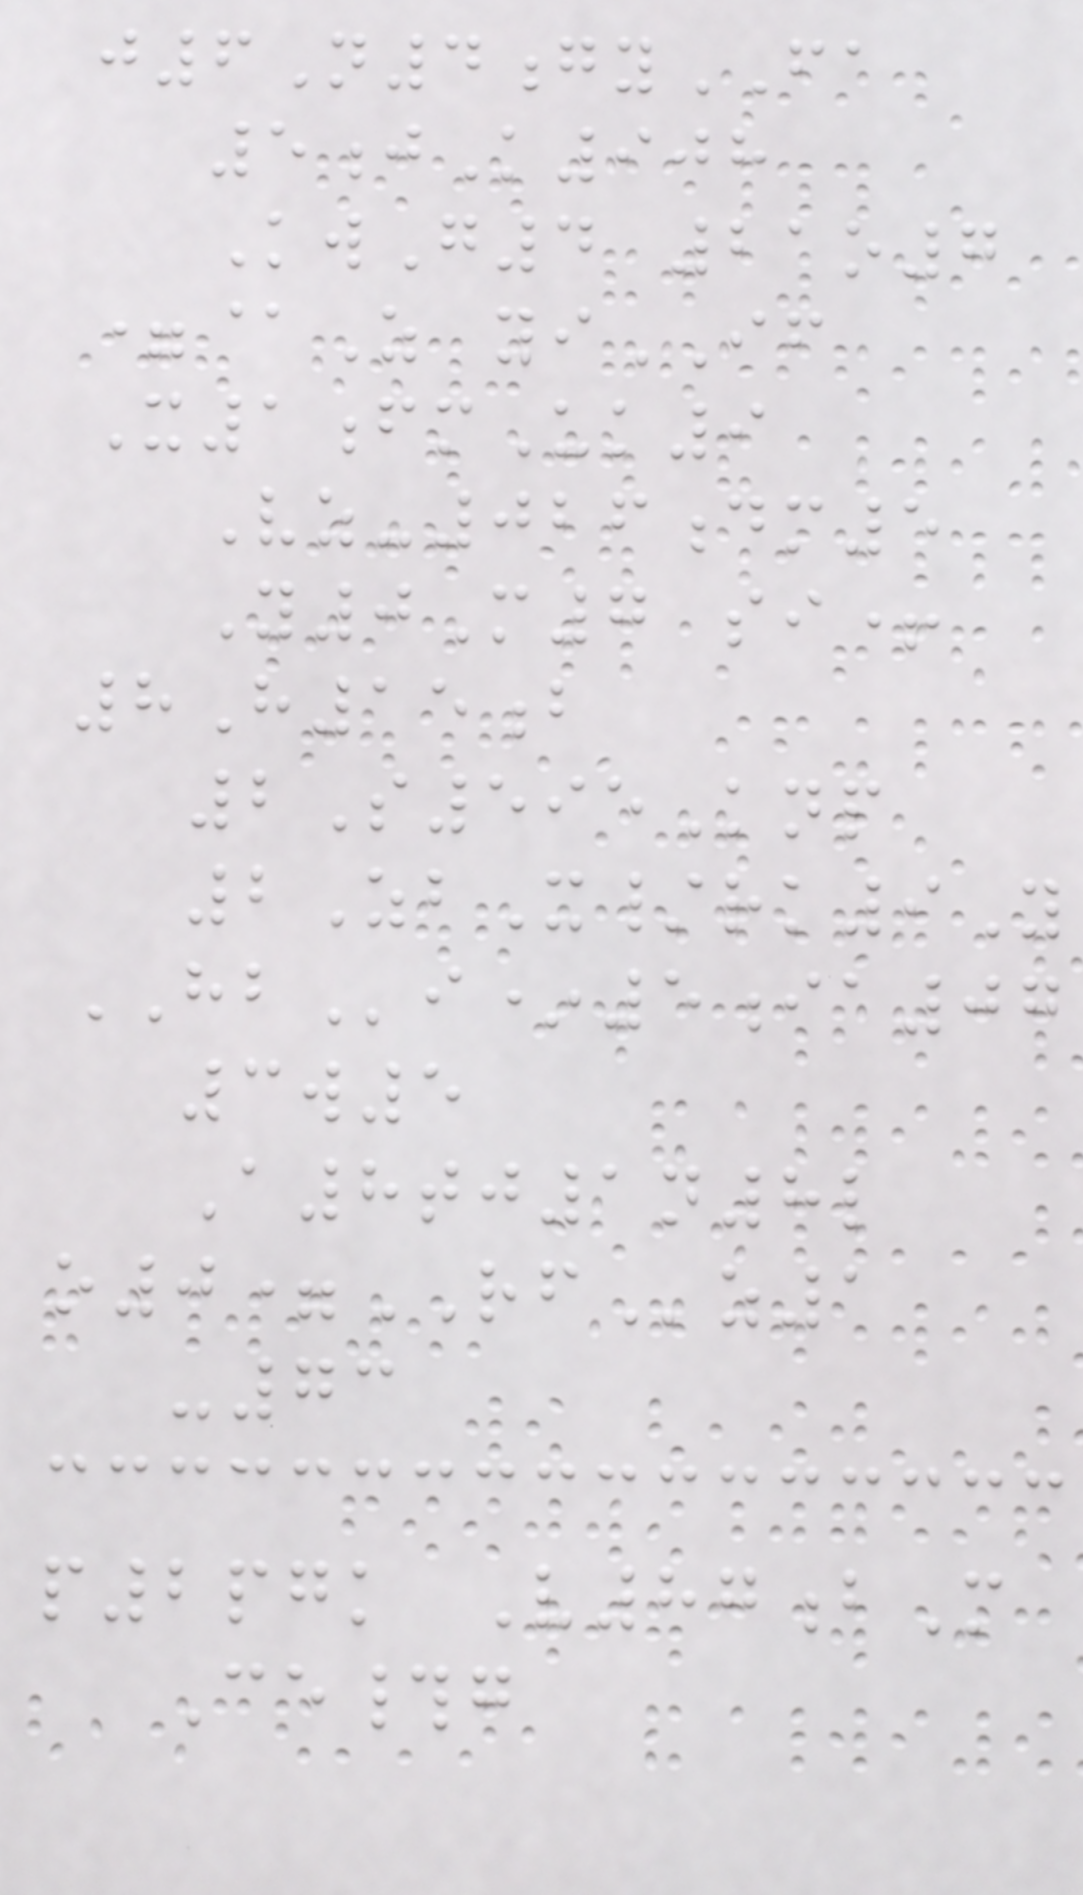j6N4gyFA
5jK908
KwG4 21o7
=@Z yiIF
X1fmUk9
Vz-026dm5
Y0M7 si+
8H15b
2S595Knp
2ZbX/rk9Y
HBi*5ia07
3w5
A8tj1n8l
o0=RFz1
-73
p2pgk V87bM
Ce#g
